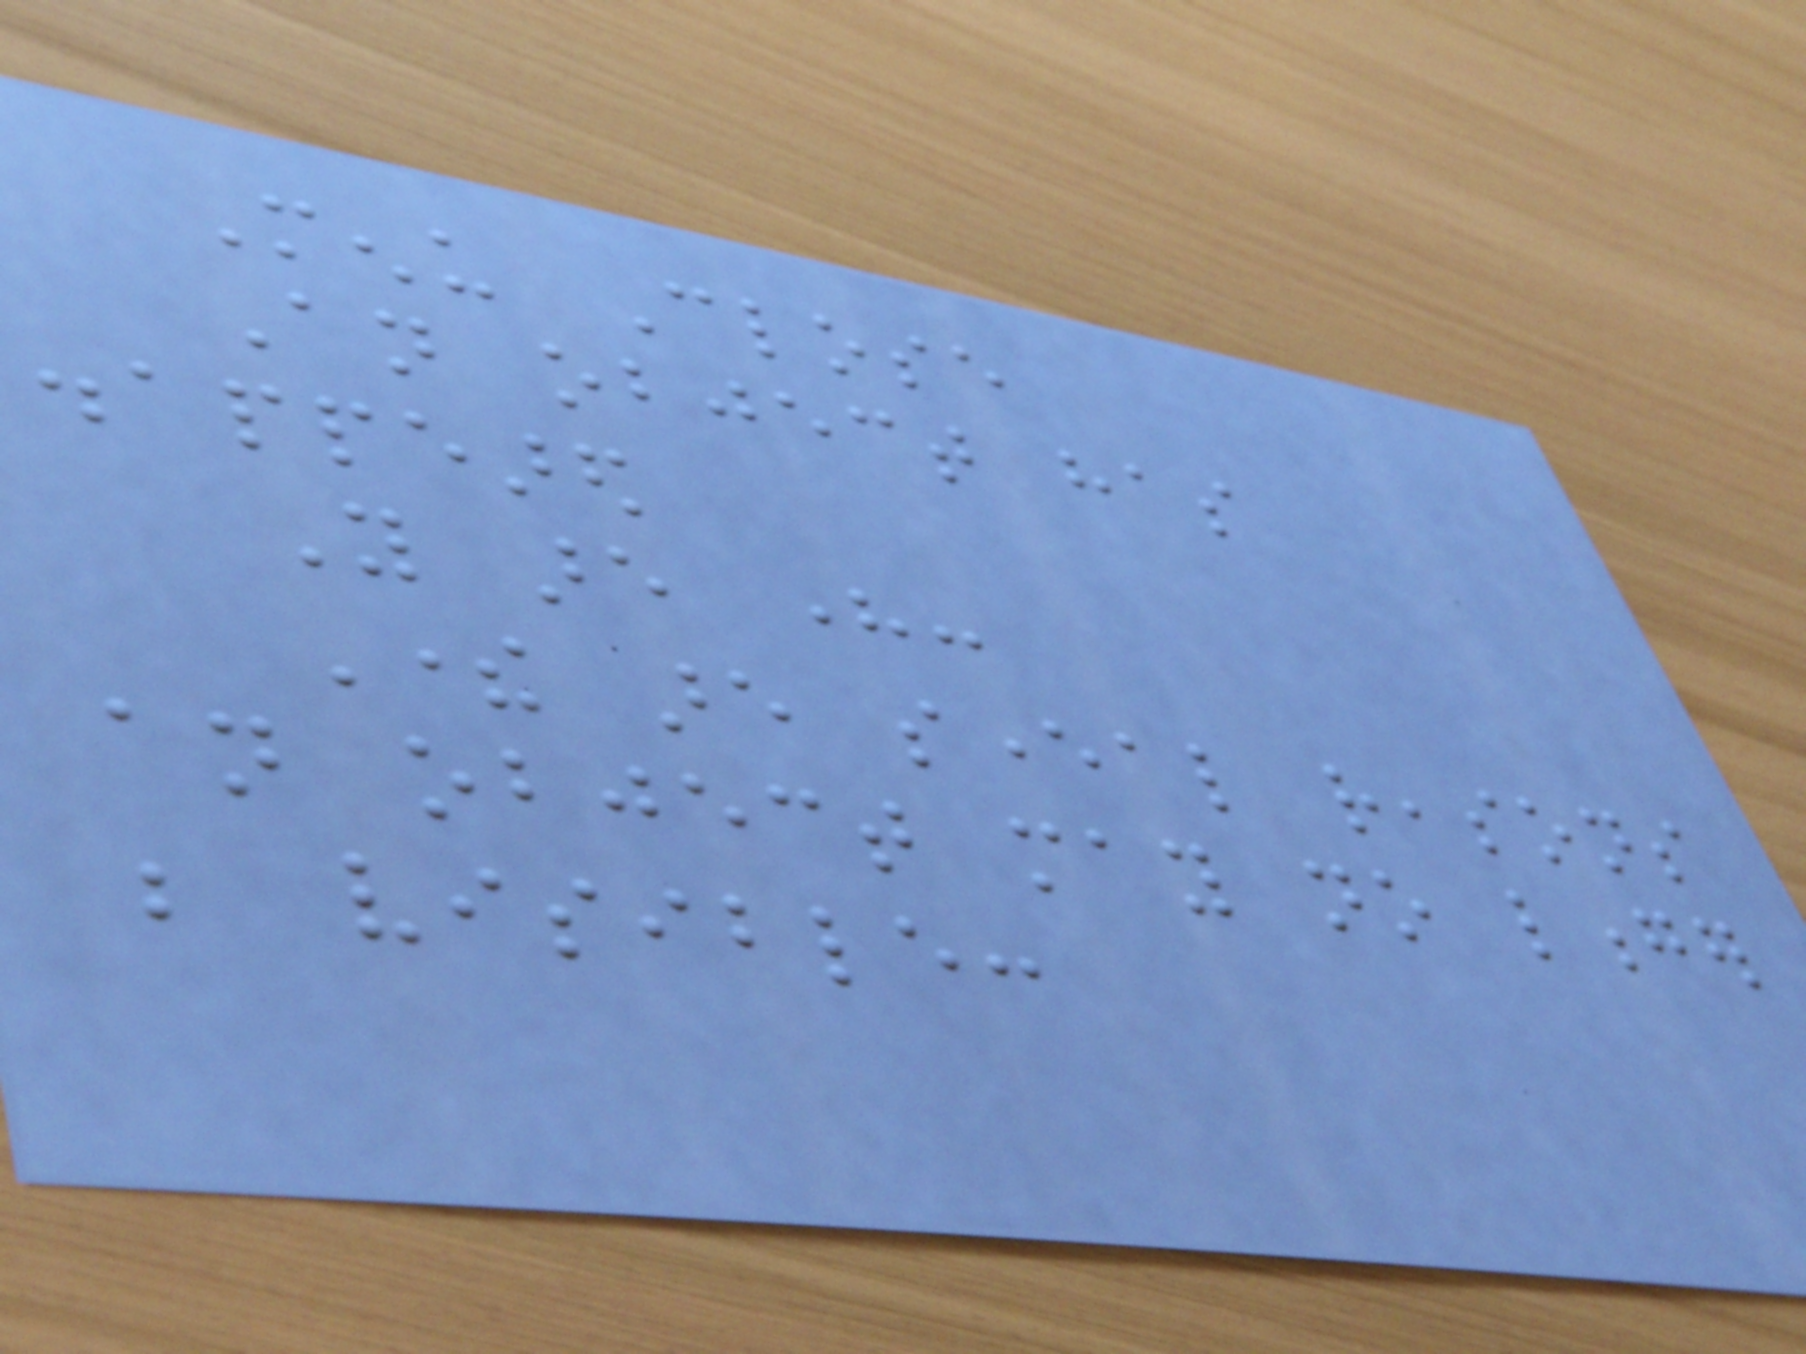Menu Close
An object has
disappeared
You are here:
There are several reasons
an object may no longer
be visible:
